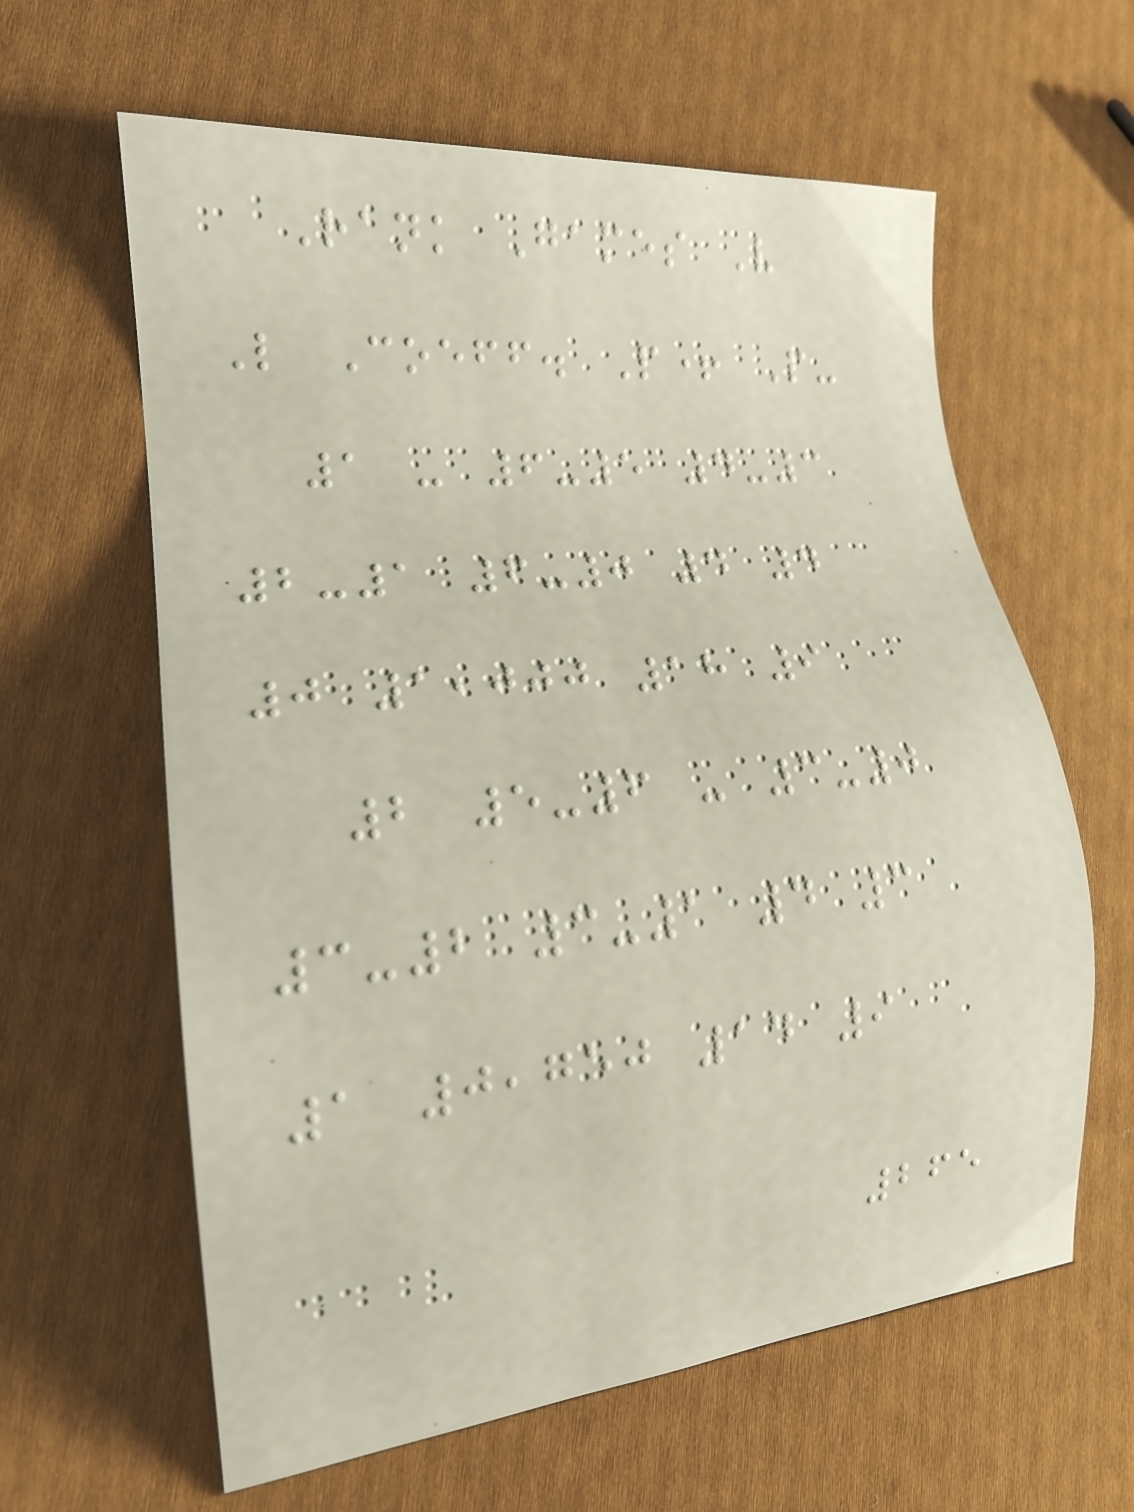Rank Games V
L Coeff. P+ P-
1 - 6-5 4-3
2-1 6-0 4 4
0 1,000 18 9
2 5-6 - 3-0
3-2 3-1 4 3
1 0,750 14 9
265
